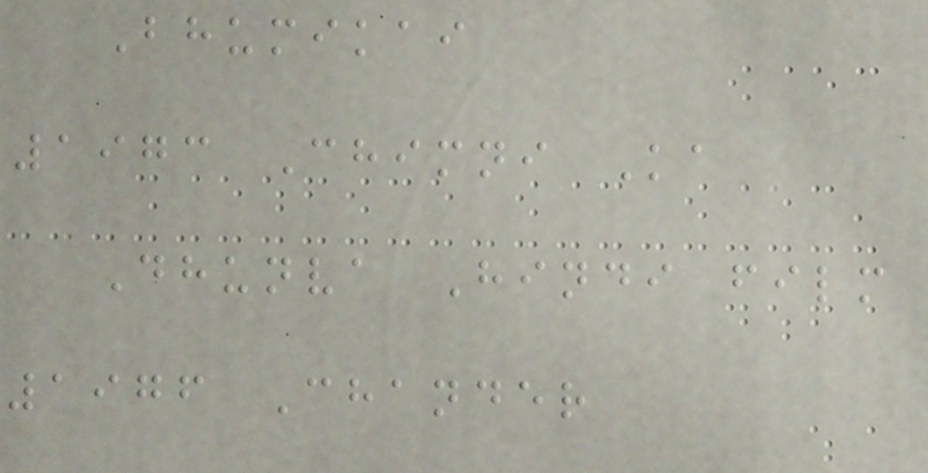Bhumikai
1973 Chimni Ka
Dhunva Hindi film
1976 Chander
